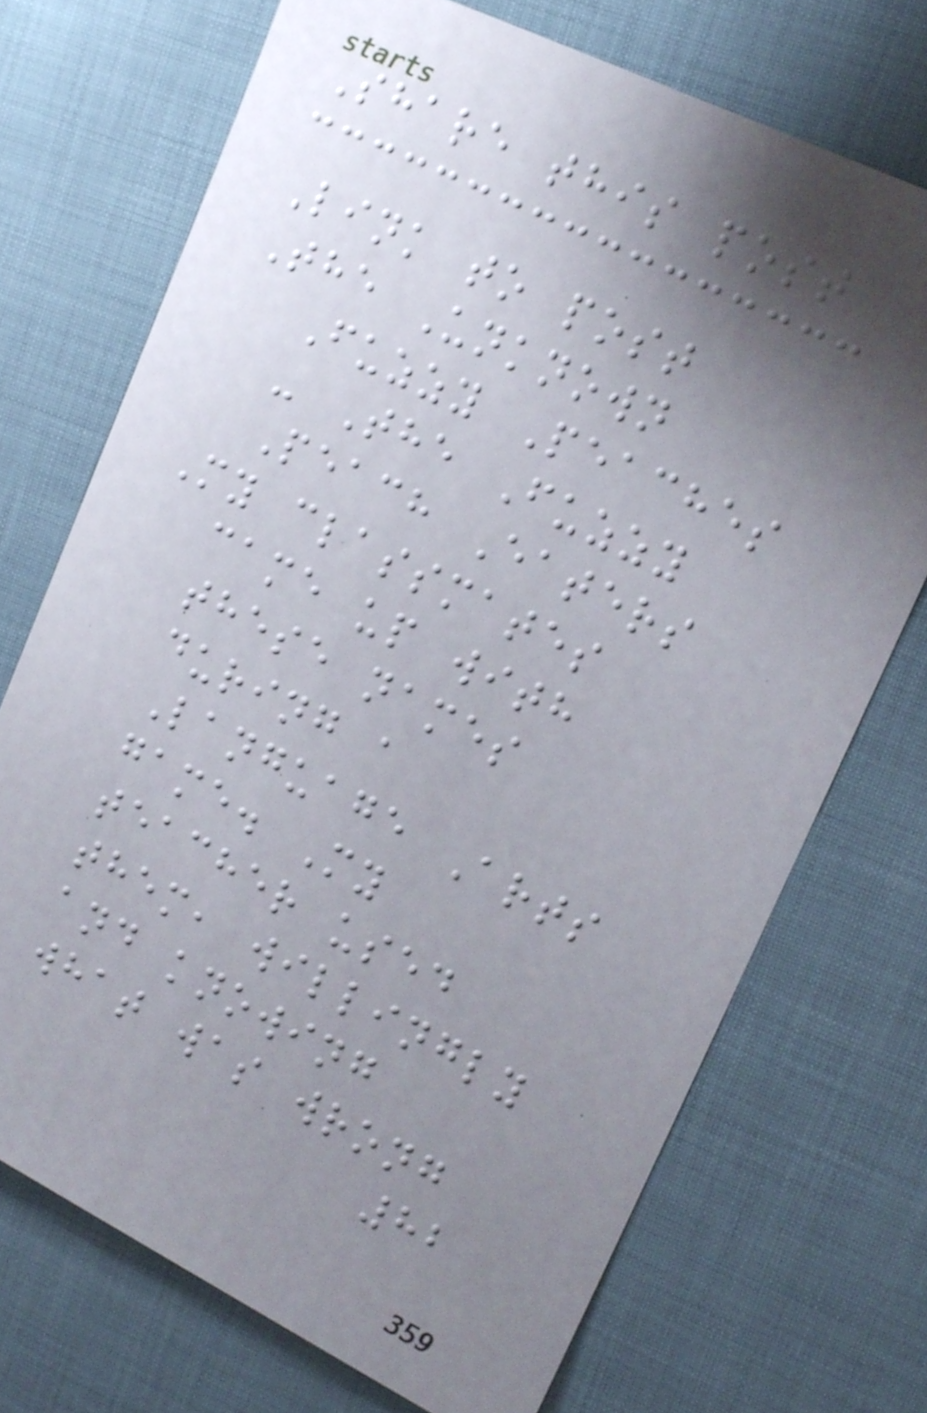Share this post
Link to post
The Unknown
Fuzzy Peaches
- The Fuzzy
Peach Eaters
My classmates
came up with
these names
during a
Language Arts
game. My
teacher used
them, willingly
and knowing
what was wrong
82
